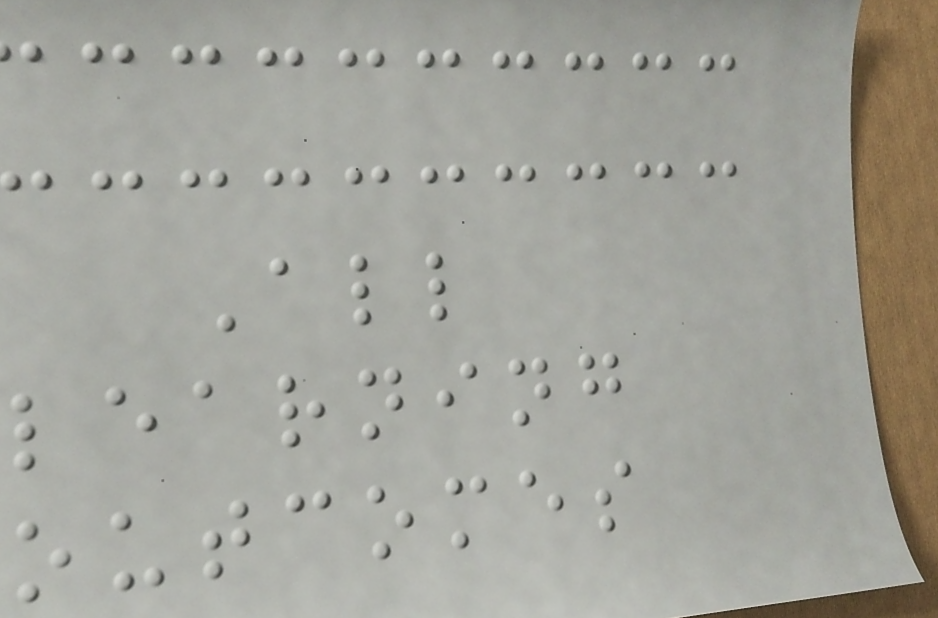All
learning
outcomes
